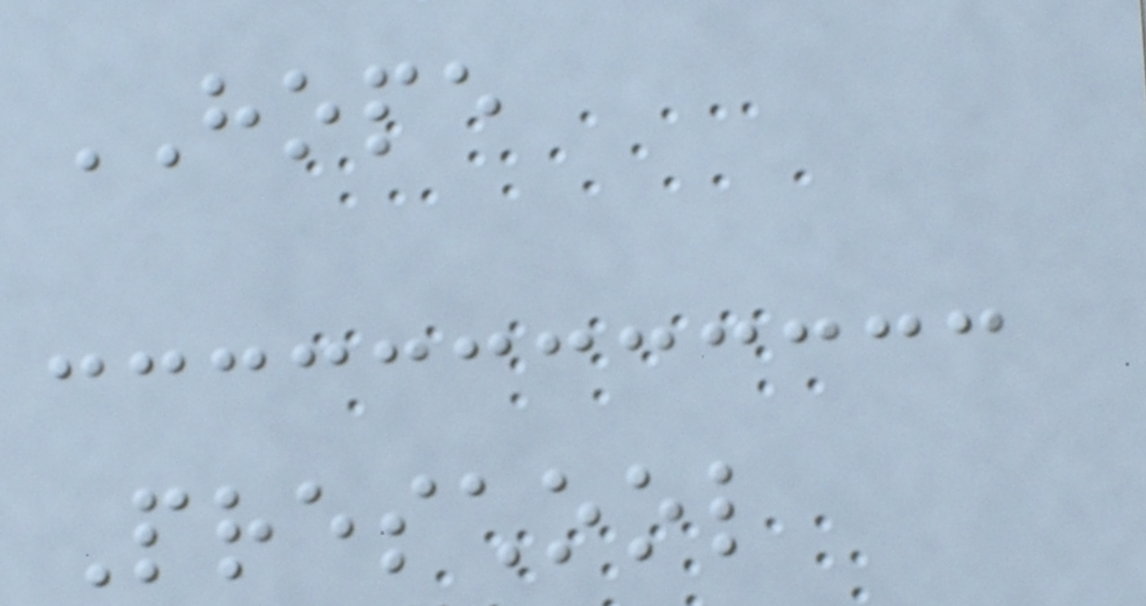HOPE
Preschool
